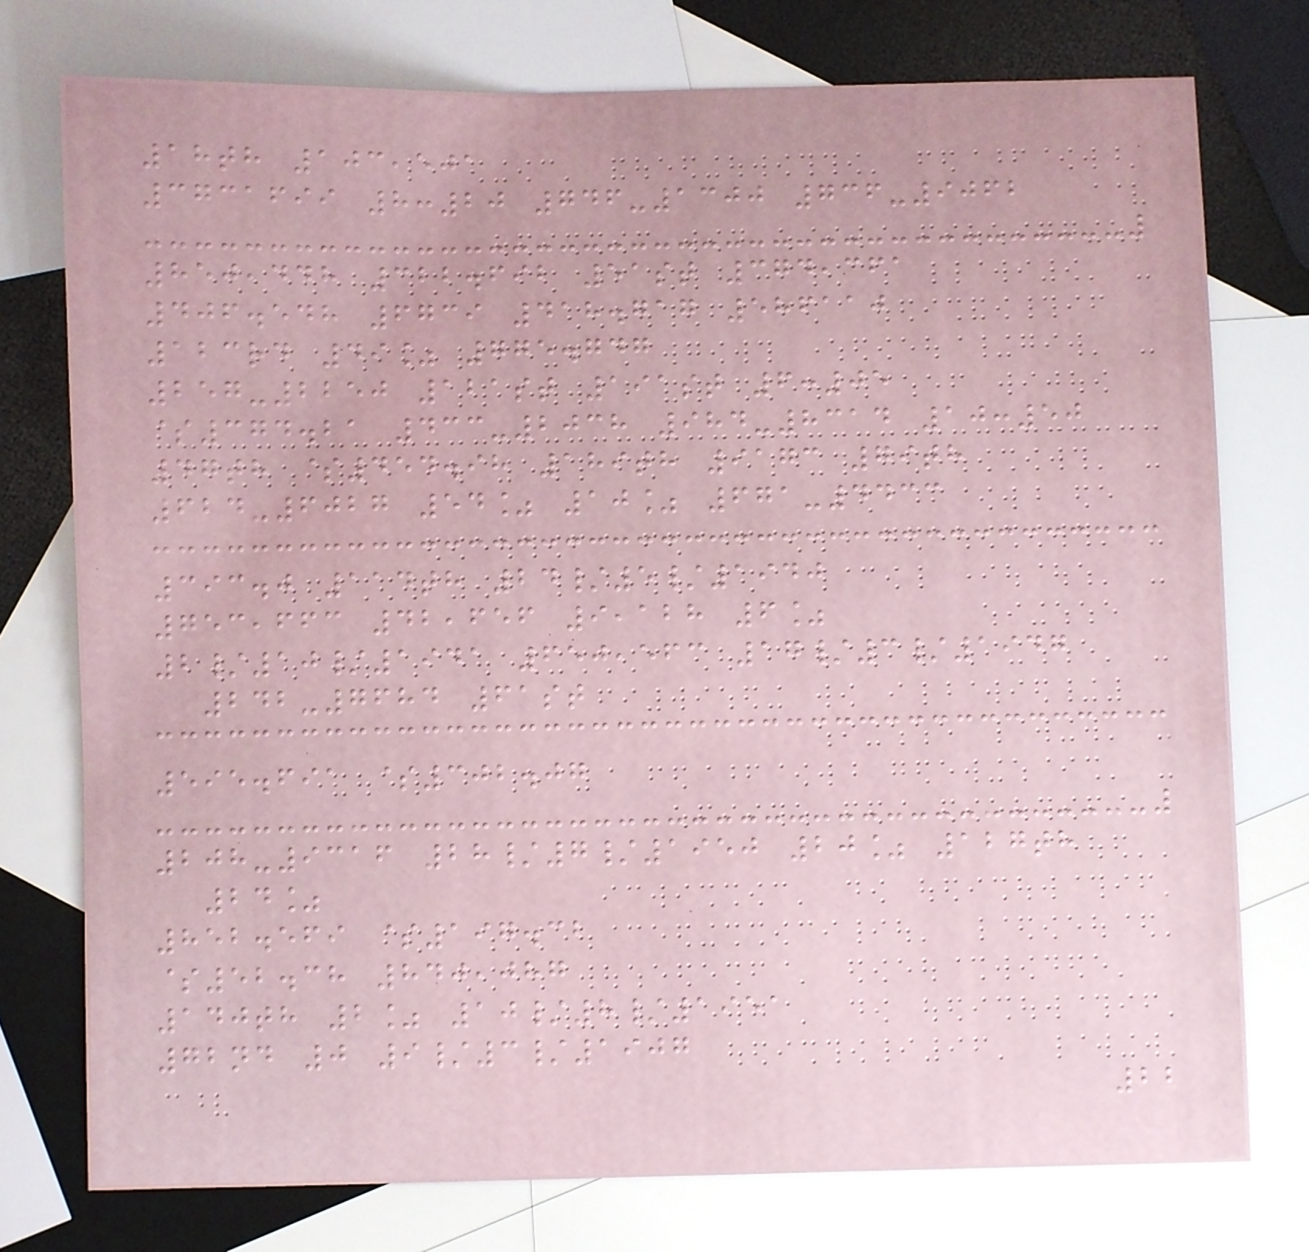18th 103,501
3731699 8:20 746-1300 736-9062
850,448 322.692 51st 374,361
406.548 6739 418.717 586110
123rd 49% 775.747
257-2250 121st 191st 6:05
$374.21 433-2038 984-8314 10:50
47th $454.98 189th 9173 79th
624-6027 54% 10% 671-4433
393.0 114th 24/5/1940
753,663 42,656 9,128 6%
2/10/1941 650,563 17/3/1947
242-7684 61st
595.691 $302.07
208-9316 28/7/1950 20% 127th
24%
852.569 $197.32
$52.38 840,087
140th 2% 10/8/1951
72nd 0 9/3/1907
22
